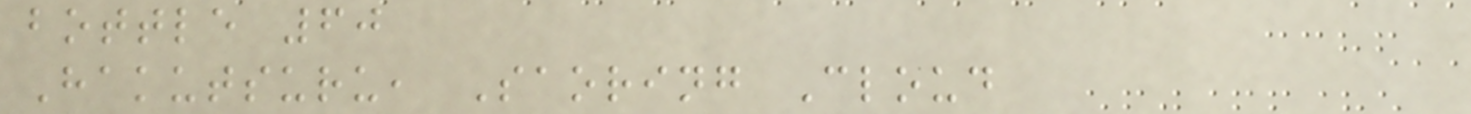bottle 60
Hakutsuru, Saoring Cloud
